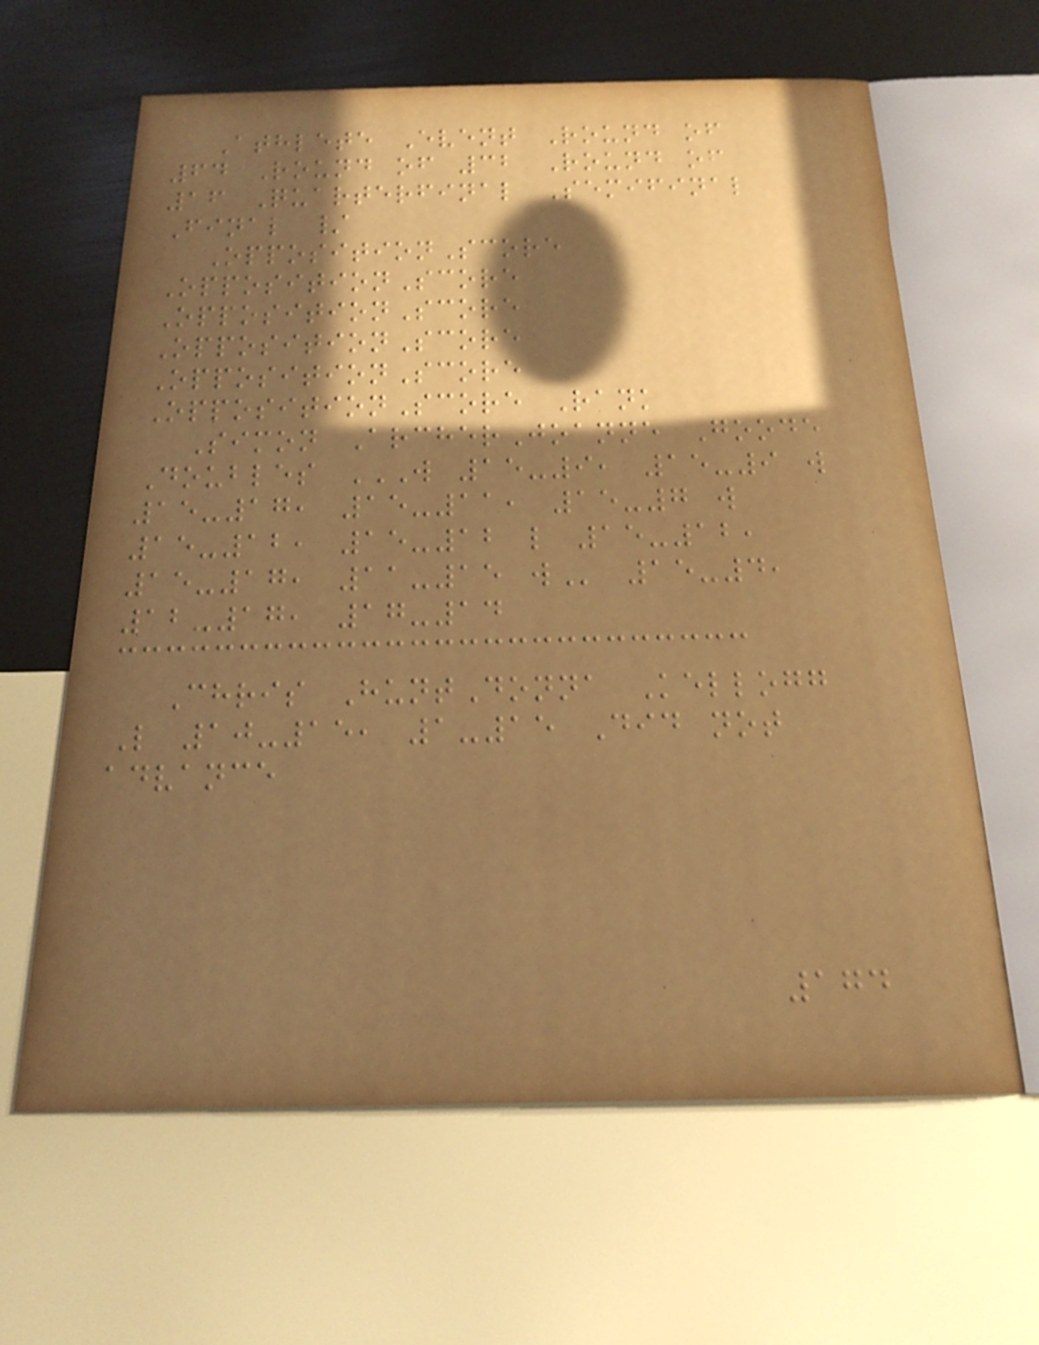Athlete Event Round of
64 Round of 32 Round of
16 Quarterfinal Semifinal
Final /
OppositionScore
OppositionScore
OppositionScore
OppositionScore
OppositionScore
OppositionScore Rank
Simon ArcherJoanne Goode
Doubles W 15-9, 15-9 W
15-17, 15-11, 15-7 W
15-12, 15-12 L 15-12,
15-17, 11-15 W 15-4,
12-17, 17-14
Chris HuntDonna Kellogg
L 10-15, 1-15 Did not
advance
174
